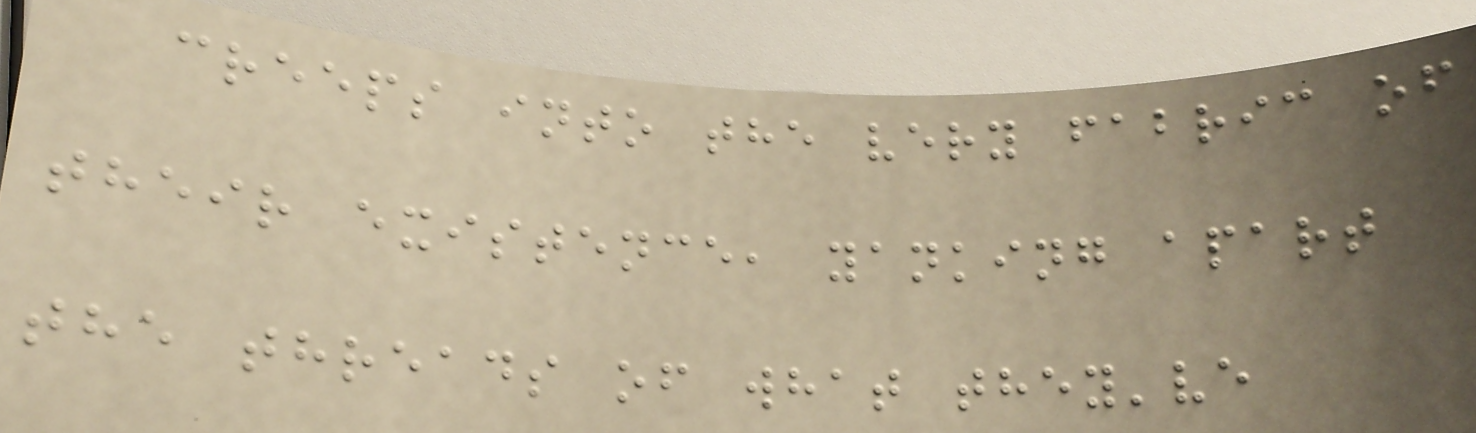creeps into the very fabric of
their existence, yanking apart
the threads of what they've
